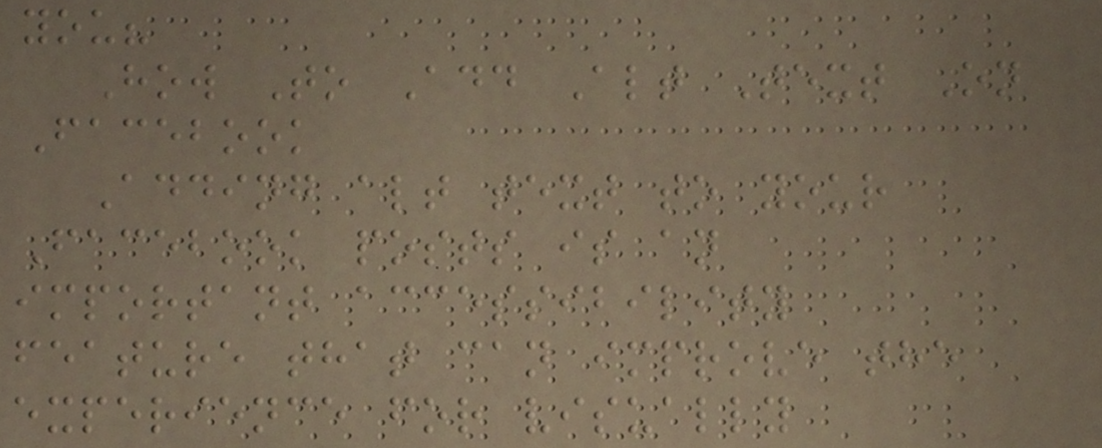you?
How To Add Alt Text On
Facebook
Adding alt text to your
Facebook posts is an
important accessibility
feature that can improve the
experience for visually
